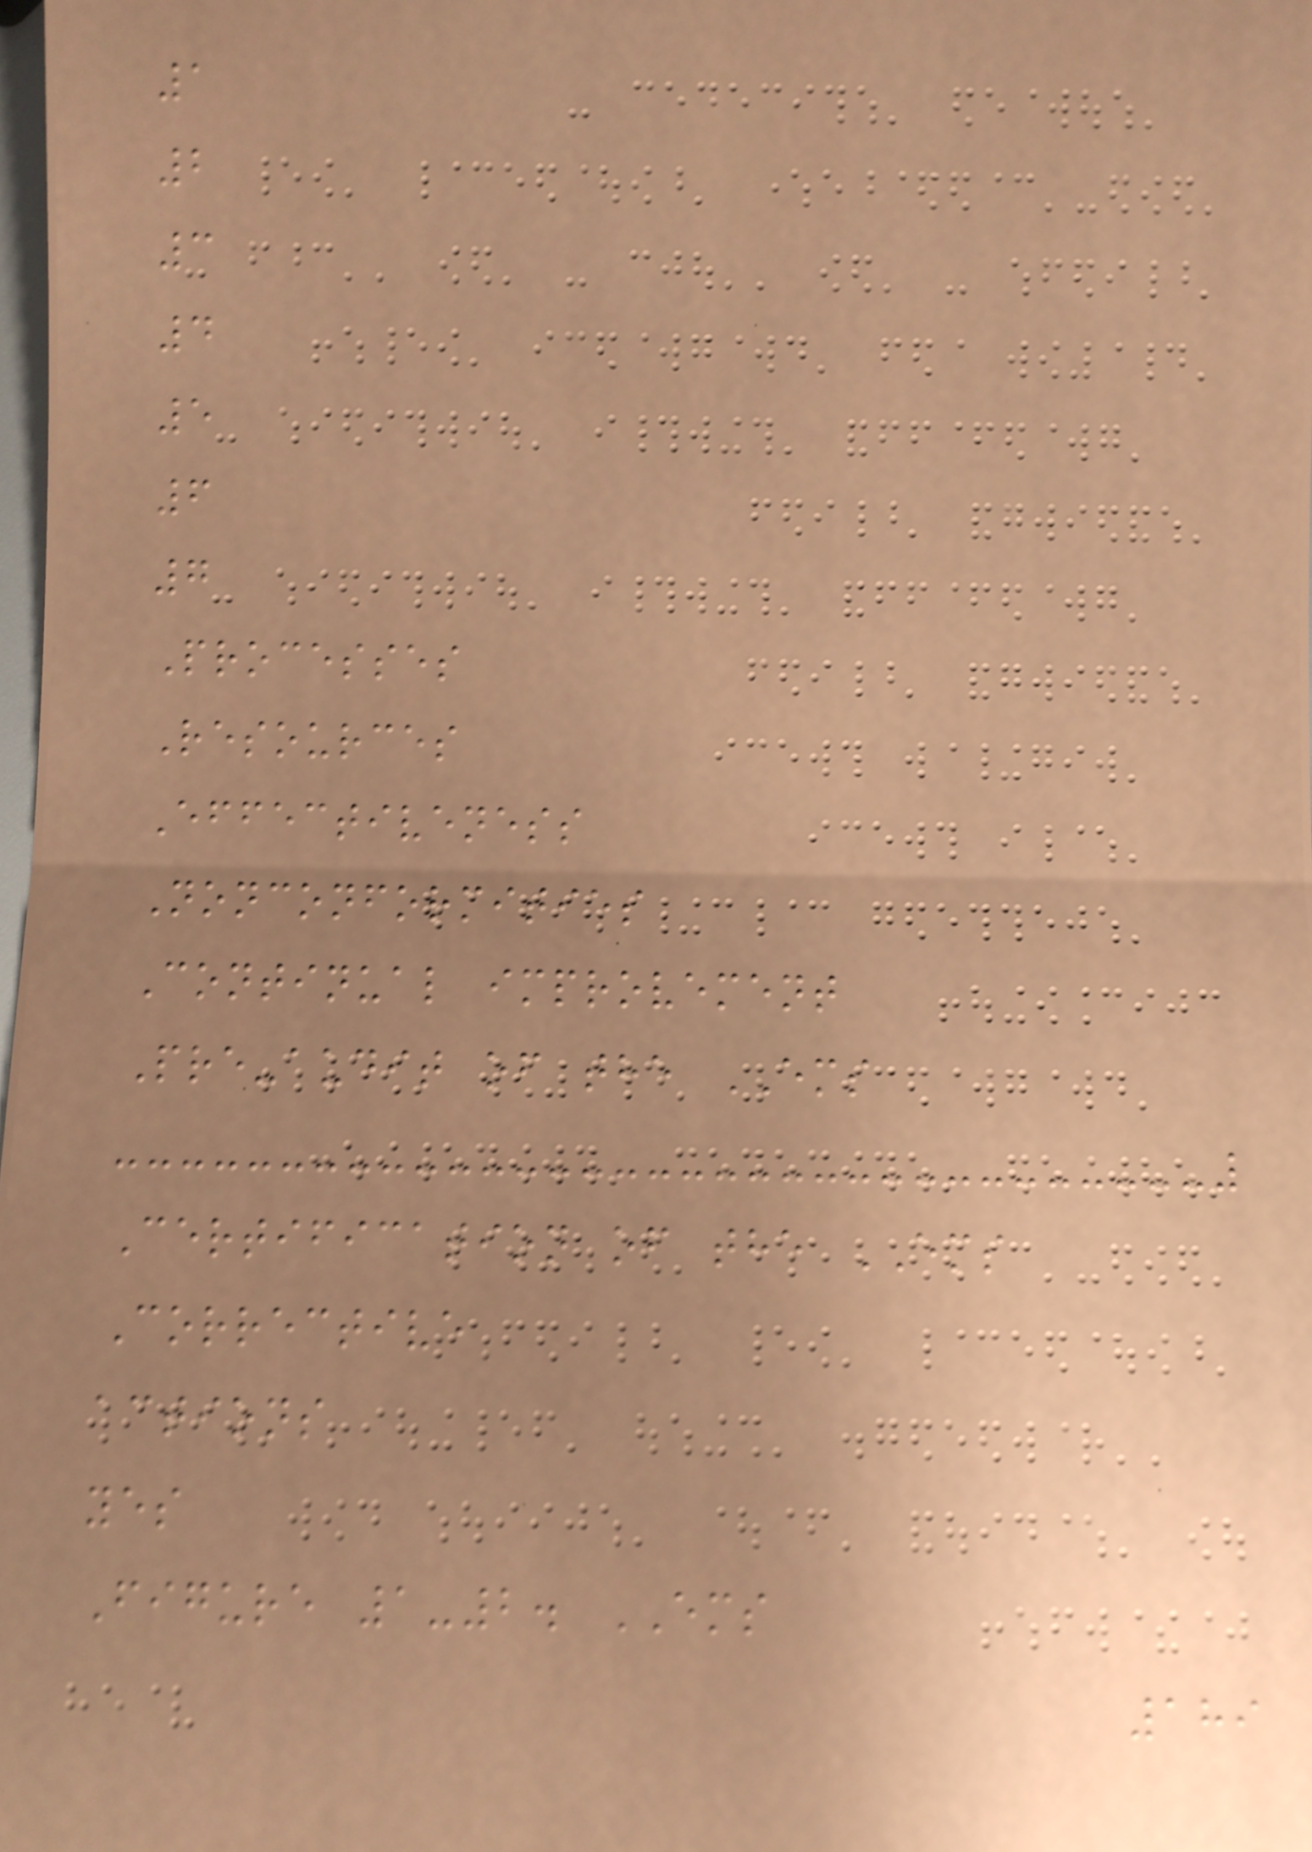1
2
3
4
5
6
7
Processes
Resources
Effectiveness
Nonconformities
Continual improvement
Pre-audit of the EMS
Certification of the EMS
Corrective
actions
yes
Figure 1-2. EMS
189
